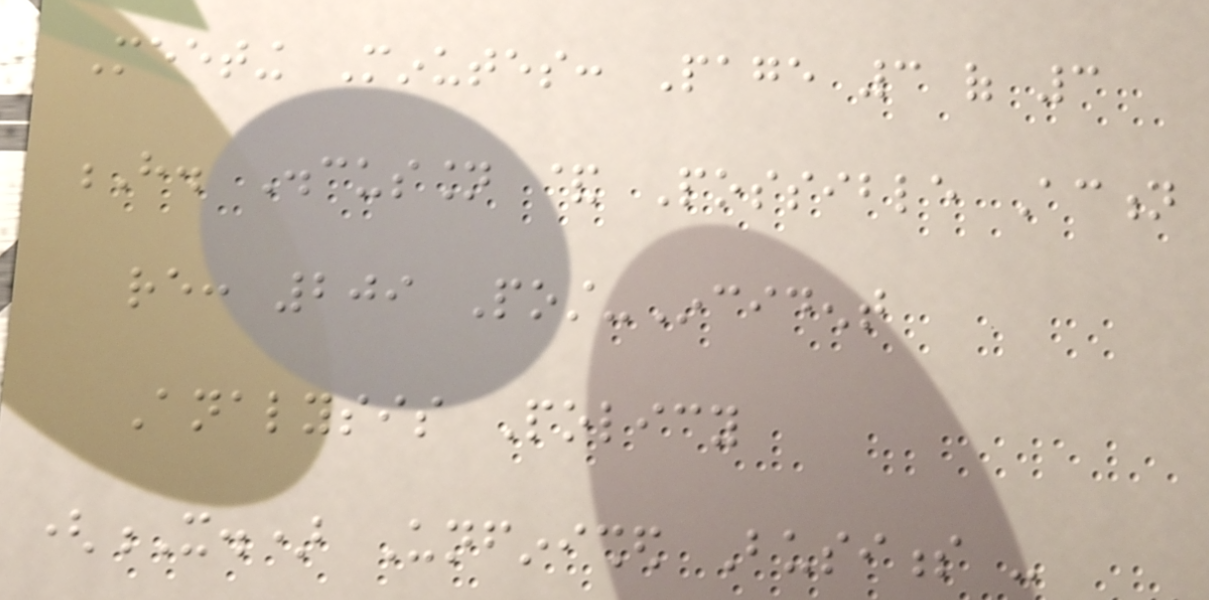Meeting Minutes: Page 3 of 3
H. Discussion & Possible Action
re: 209 Post-Incident
Analysis Policy
(X.) Unfinished Business -
